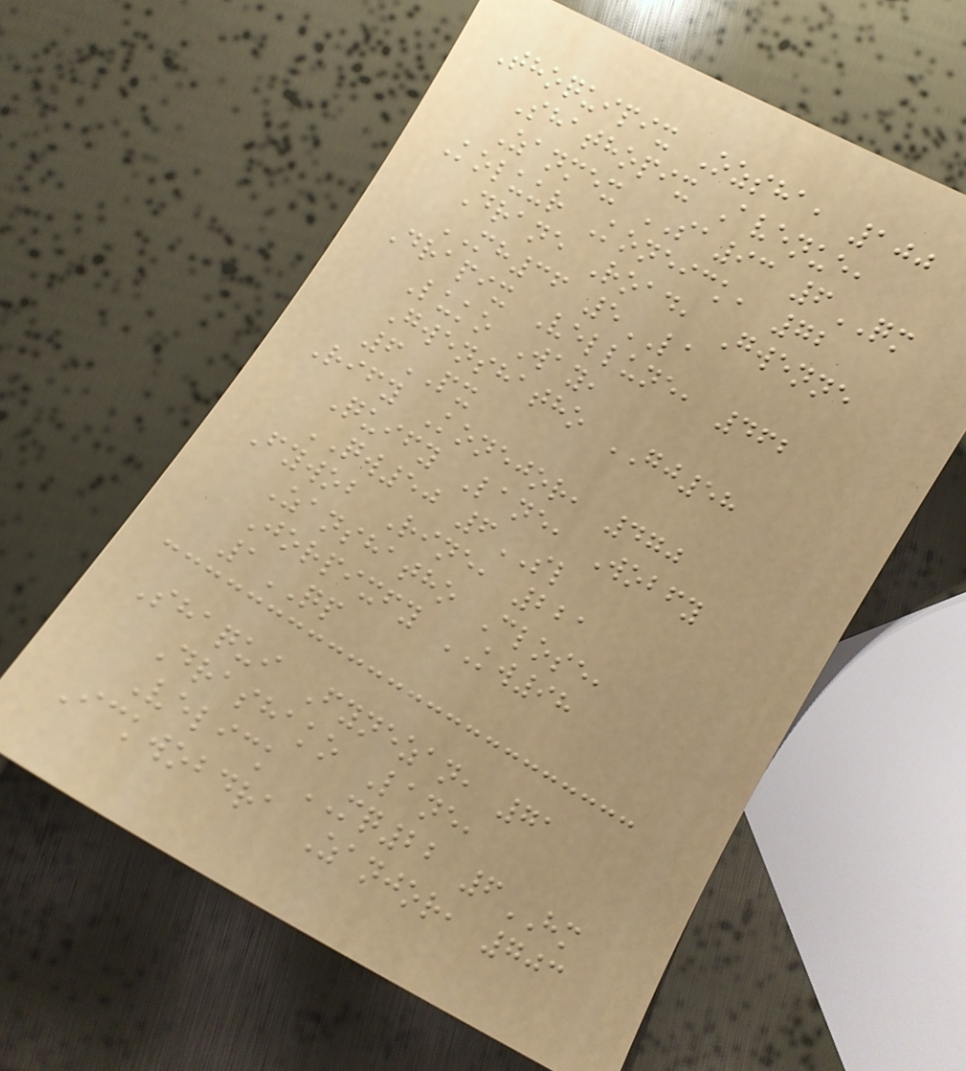Thoquipix Ozsha, 100
Shathopix Avenue,
Zanmex SA93 6QM
Koluur Koneick, 72
Drane Road, Gwenne
MH36 5LA
Drapix Vellune, 462
Luko Way,
Gwenshatho GJ58
6PX
Rify Konejor, 470
Quify Lane, Wobfy
QW50 6SL
Fywob Rine, 221
Zanshatho Close,
Jorpixfy KW98
1QP
Shaqui Fynezan, 71
Drashako Lane,
Velick MQ22 6HM
Ickwobdra Zanjor, 703
